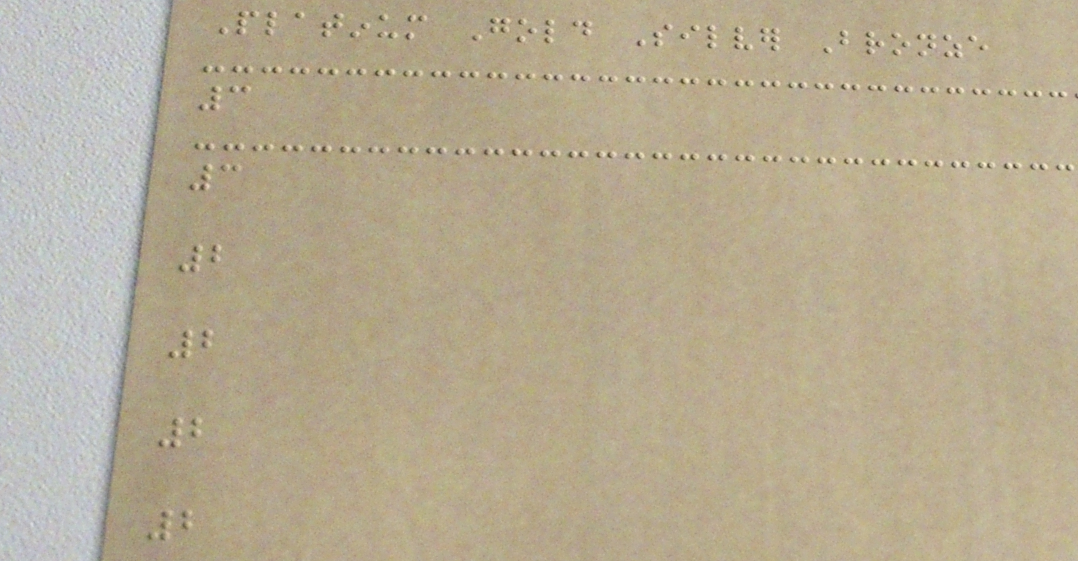Platinum Gold Silver Bronze
3
3
2
2
2
2
